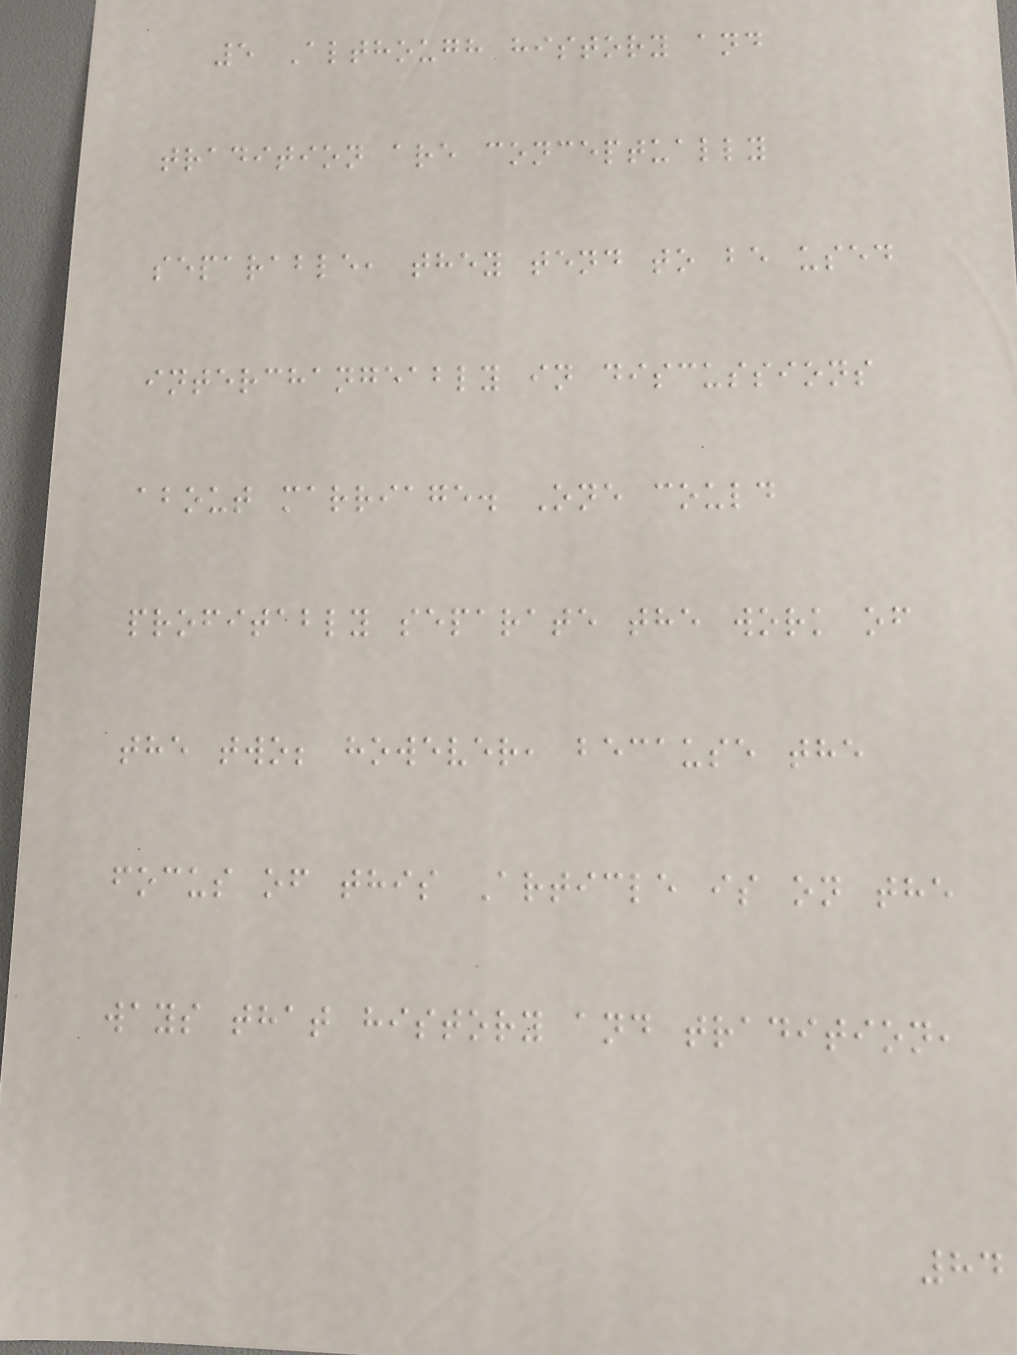5 Although history and
tradition are conceptually
separable, they tend to be used
interchangeably in discussions
about marriage. One could
profitably separate the work of
the two; however, because the
focus of this Article is on the
ways that history and tradition,
84
